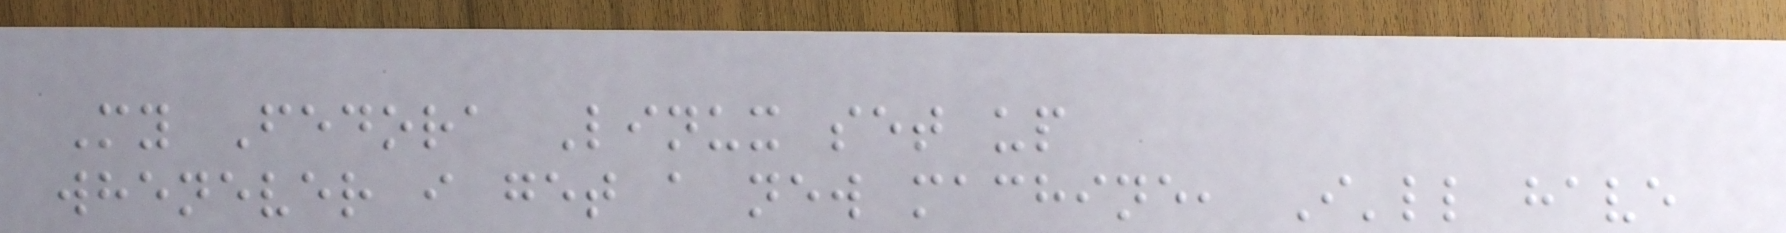My Fedora Linux set up
whenever i get a new machine, I'll have
